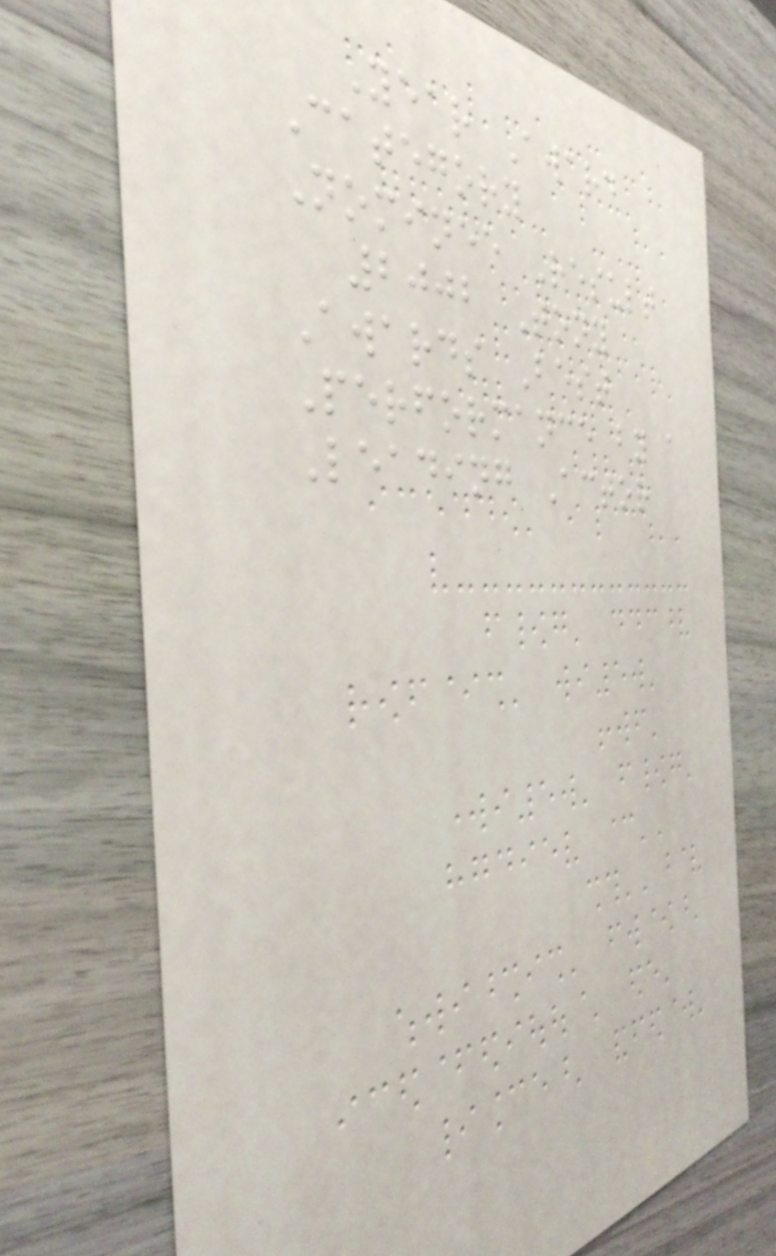Year Award
Category
Nominee Result
2002 Tony
Awards Best
Performance by a
Leading Actor
